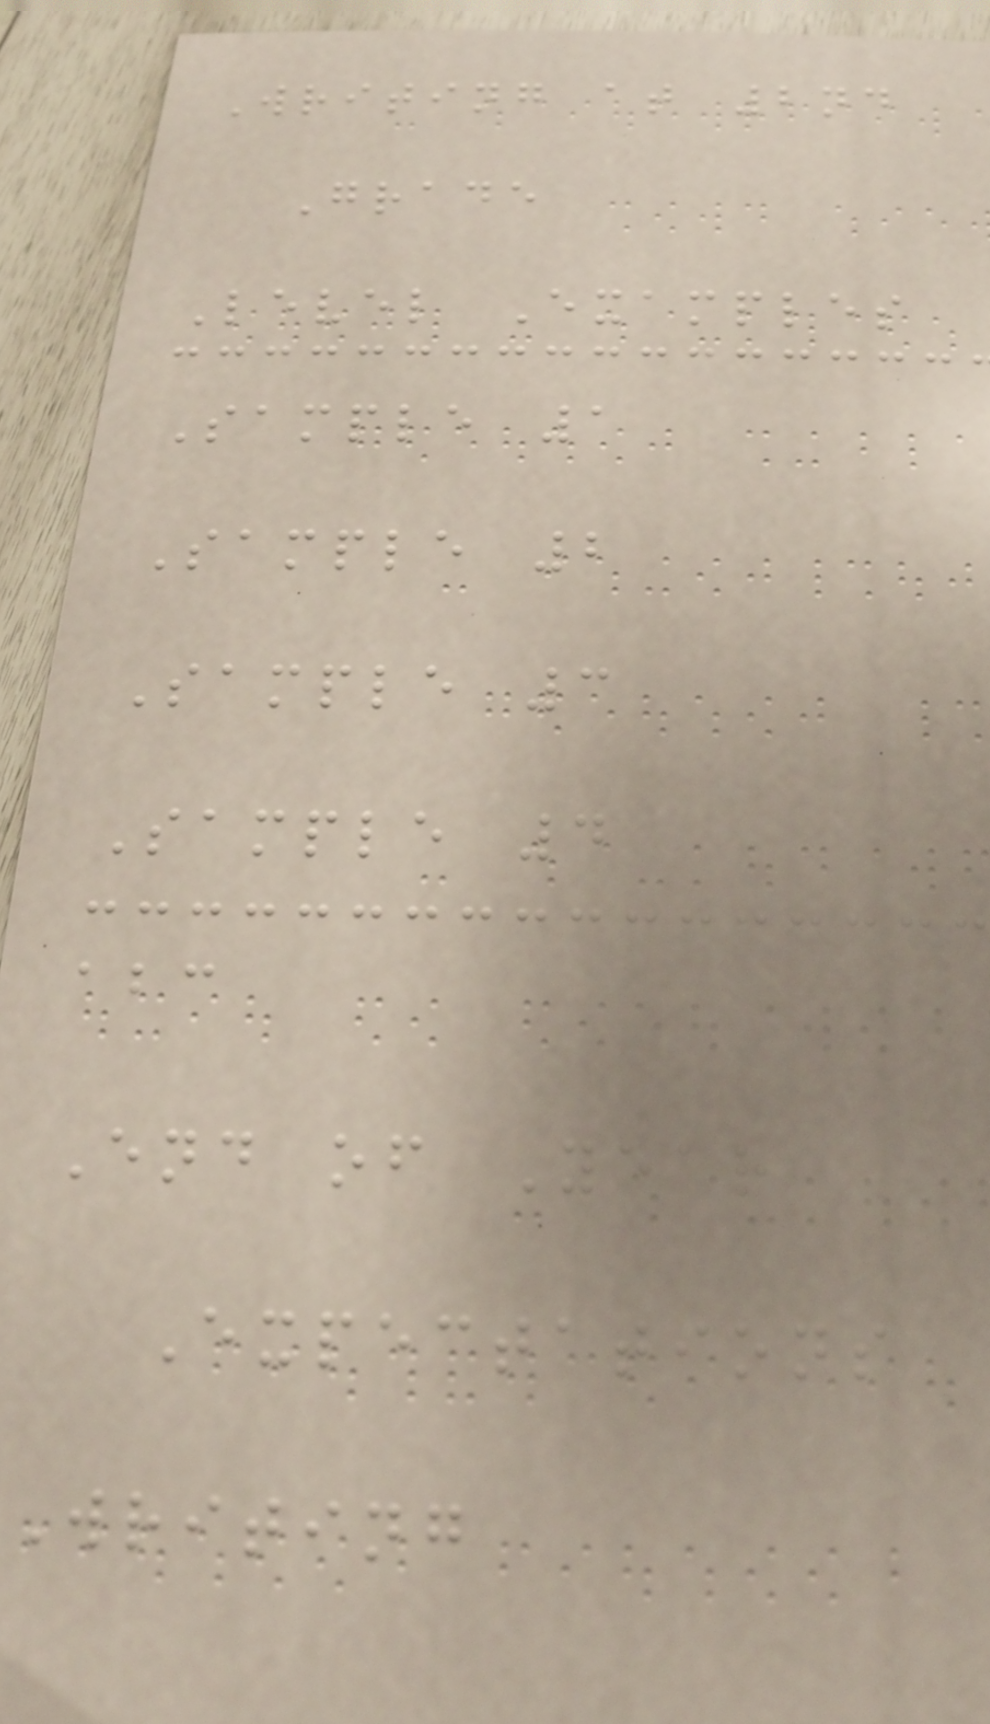Writing at 2nd
Grade
Level Examples
Sample 1
Sample 2
Sample 3
Sample 4
abc
End of Year
Expectations
Writing
